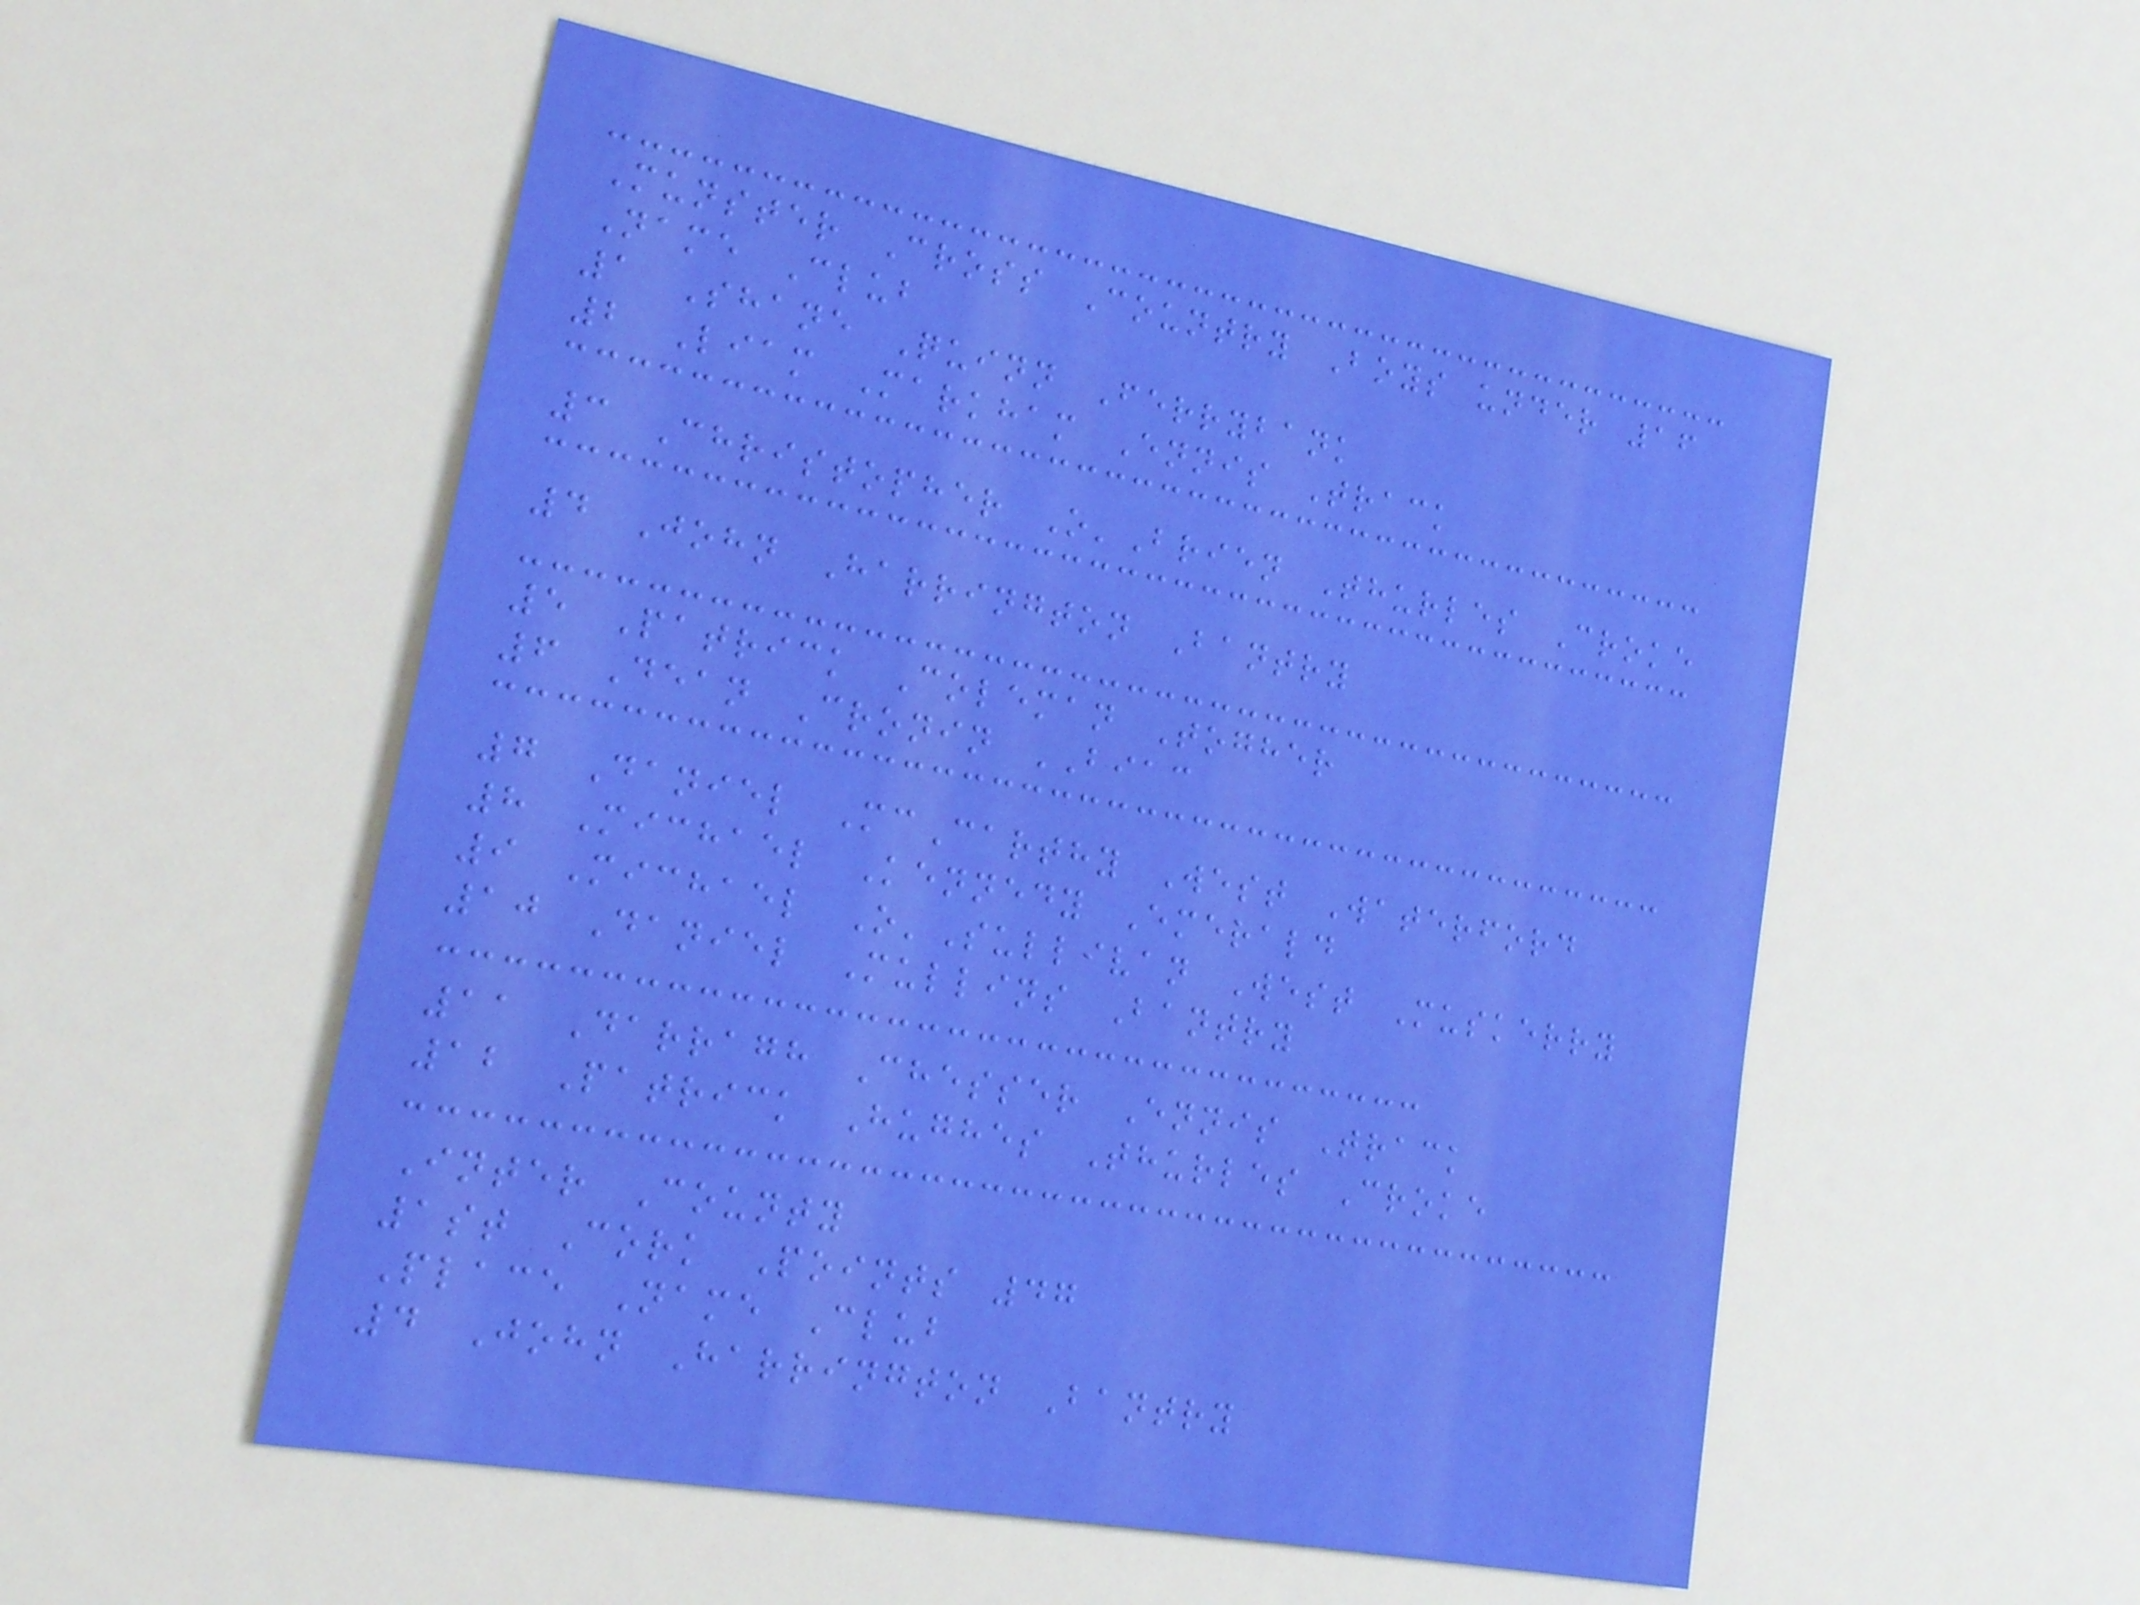Munster Cross Country Boys under 16
Name Club
1 Shane Quinn Ferrybank
2 Liam Markham Ennis Track
3 Christopher O'Brien Thurles Croke
4 John Harrington Bantry
5 Patrick Coleman Togher
6 Dean Cronin BIAC
7 Daniel McCarthy West Waterford
8 Michael Kennedy Emerald
9 Michael O'Sullivan West Muskerry
10 Daniel Mullins Bantry
11 Darragh Chesser Ennis Track
12 Patrick Hughes Thurles Croke
Inter County
1st Cork Points 47
Place Name Club
4 John Harrington Bantry
